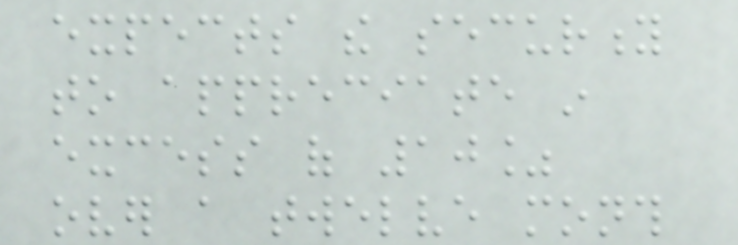expects the security
to appreciate in
excess of 10%
over a twelve month
